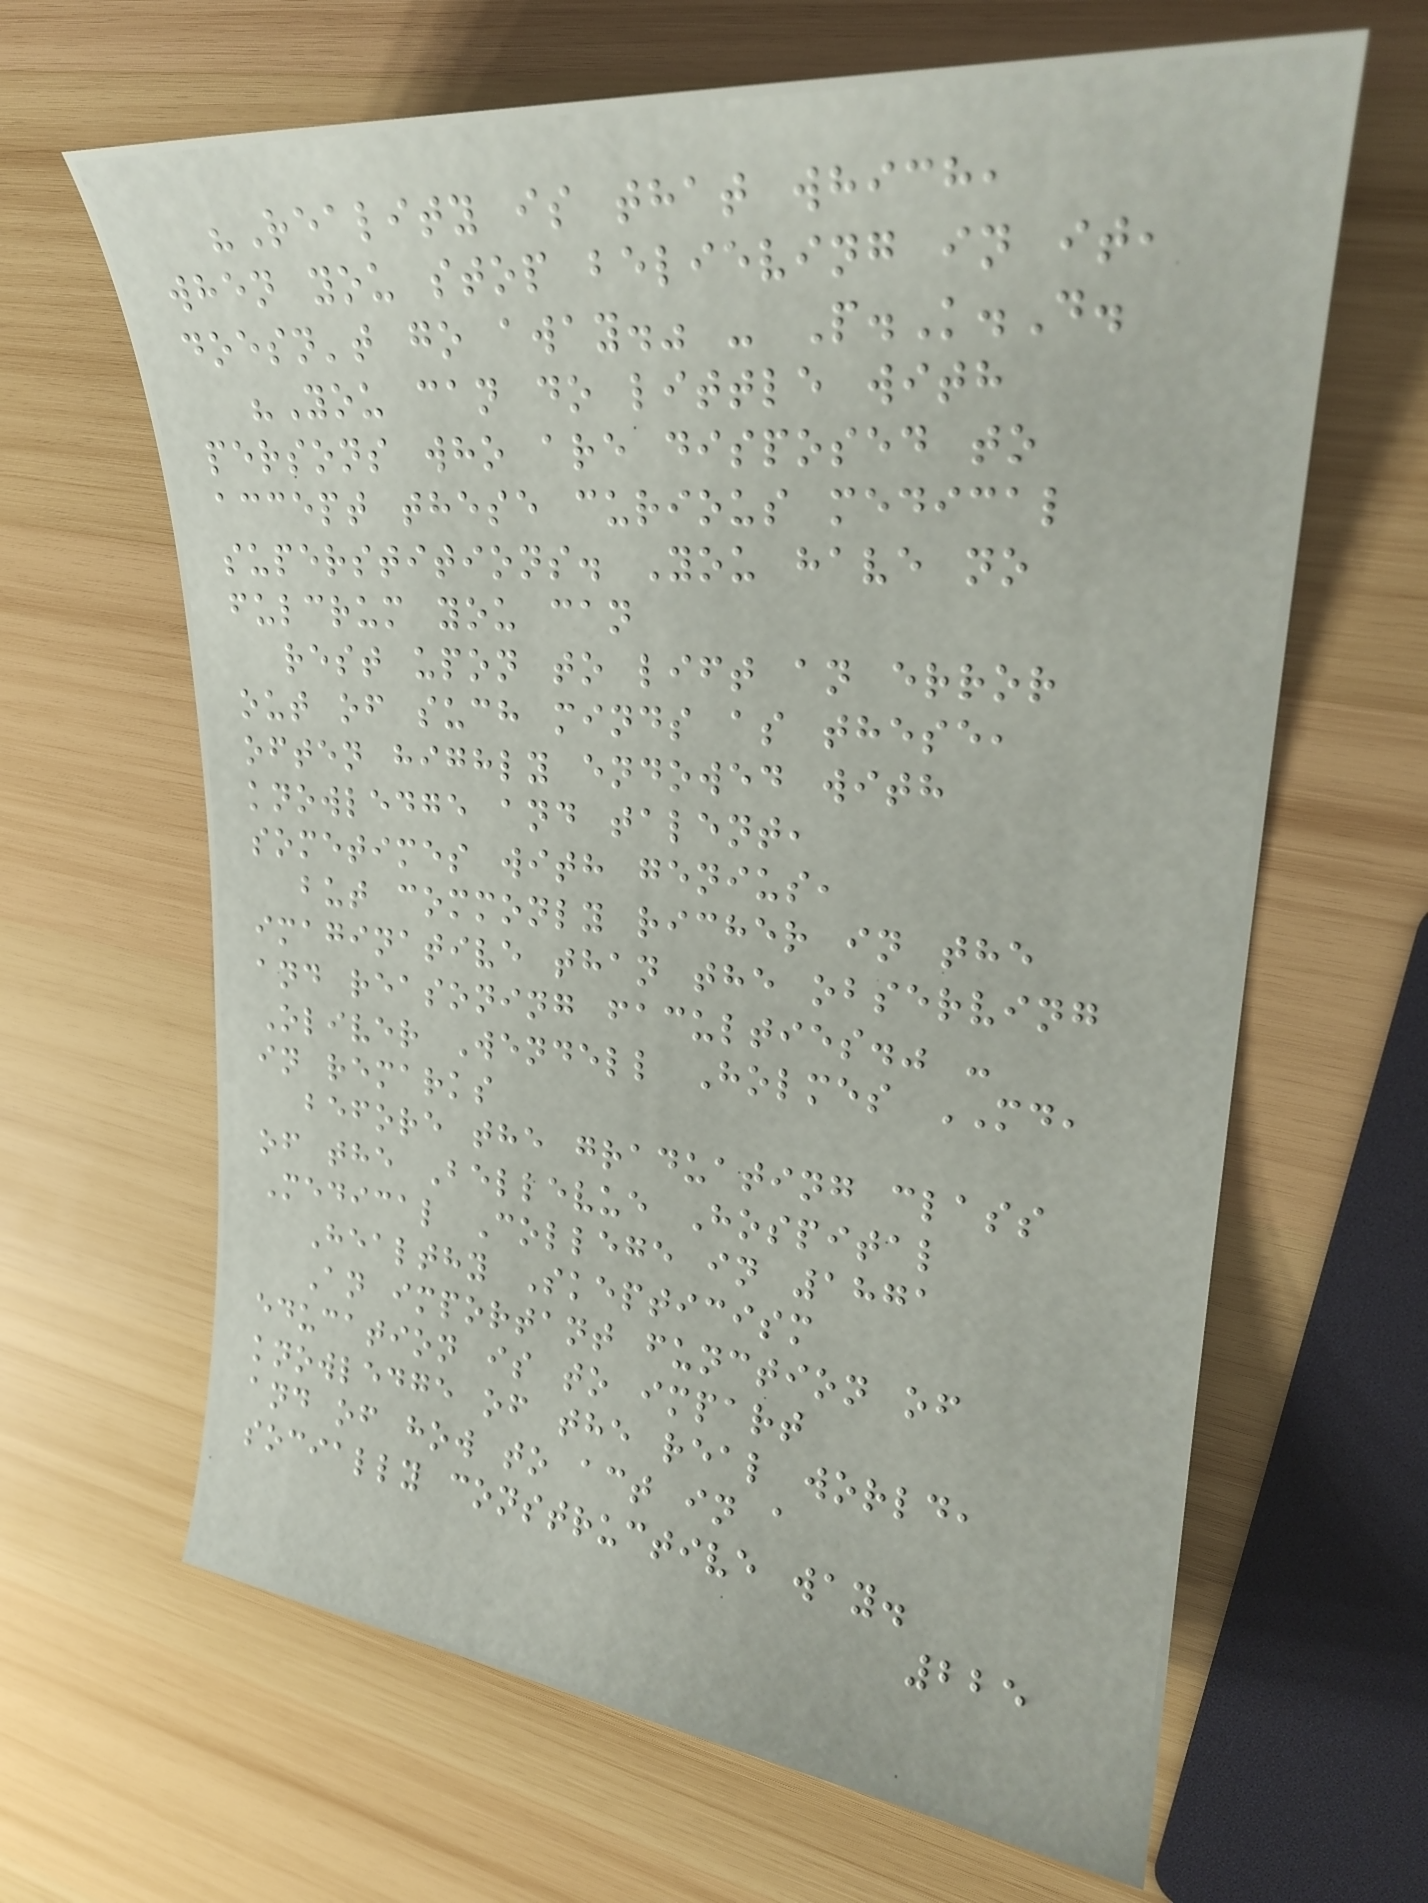"Reality is that which,
when you stop believing in it,
doesn't go away." - P.K.D.
"You can do little with
persons who are disposed to
accept these curious medical
superstitions. You have no
fulcrum you can
rest upon to lift an error
out of such minds as these,
often highly endowed with
knowledge and talent,
sometimes with genius,
but commonly richer in the
imaginative than the observing
and reasoning faculties." -
Oliver Wendell Holmes MD,
in remarks
before the graduating class
of the Bellevue Hospital
Medical College in 1871
Healthy Skepticism
An important function of
education is to impart
knowledge of the real world,
and of how to act in a
socially constructive way.
225
